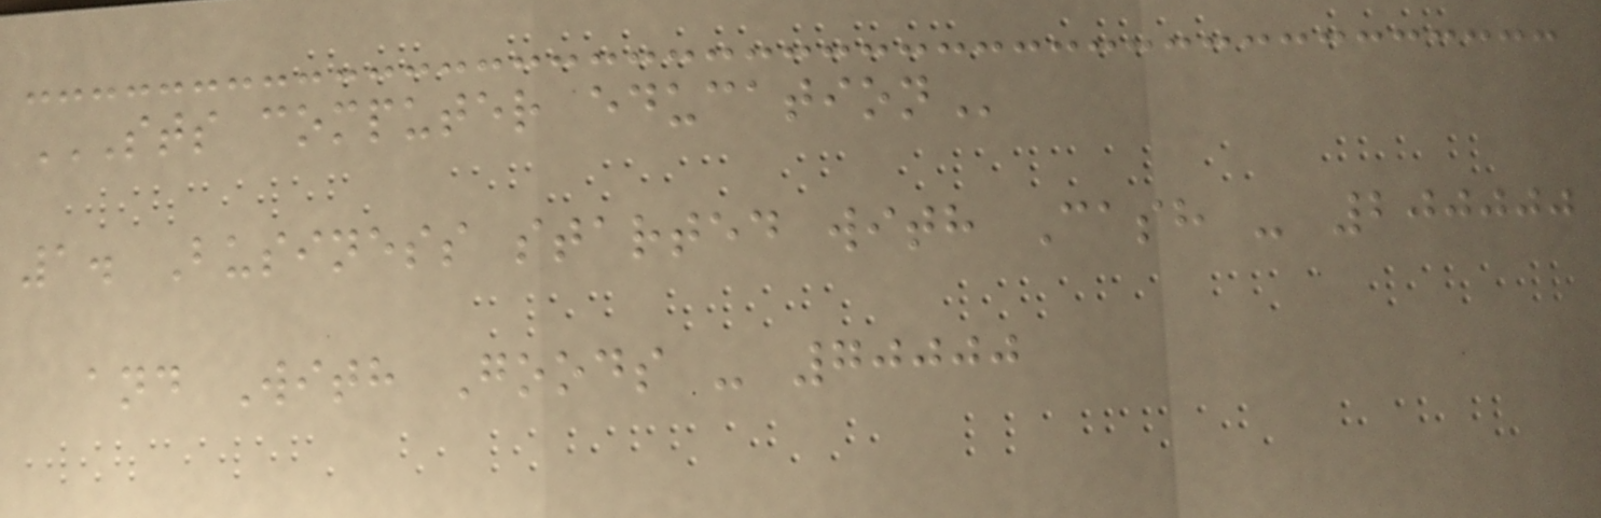STS COMPUTER EDUCATION
1. Business started with Cash - 200000
and With Goods - 70000
